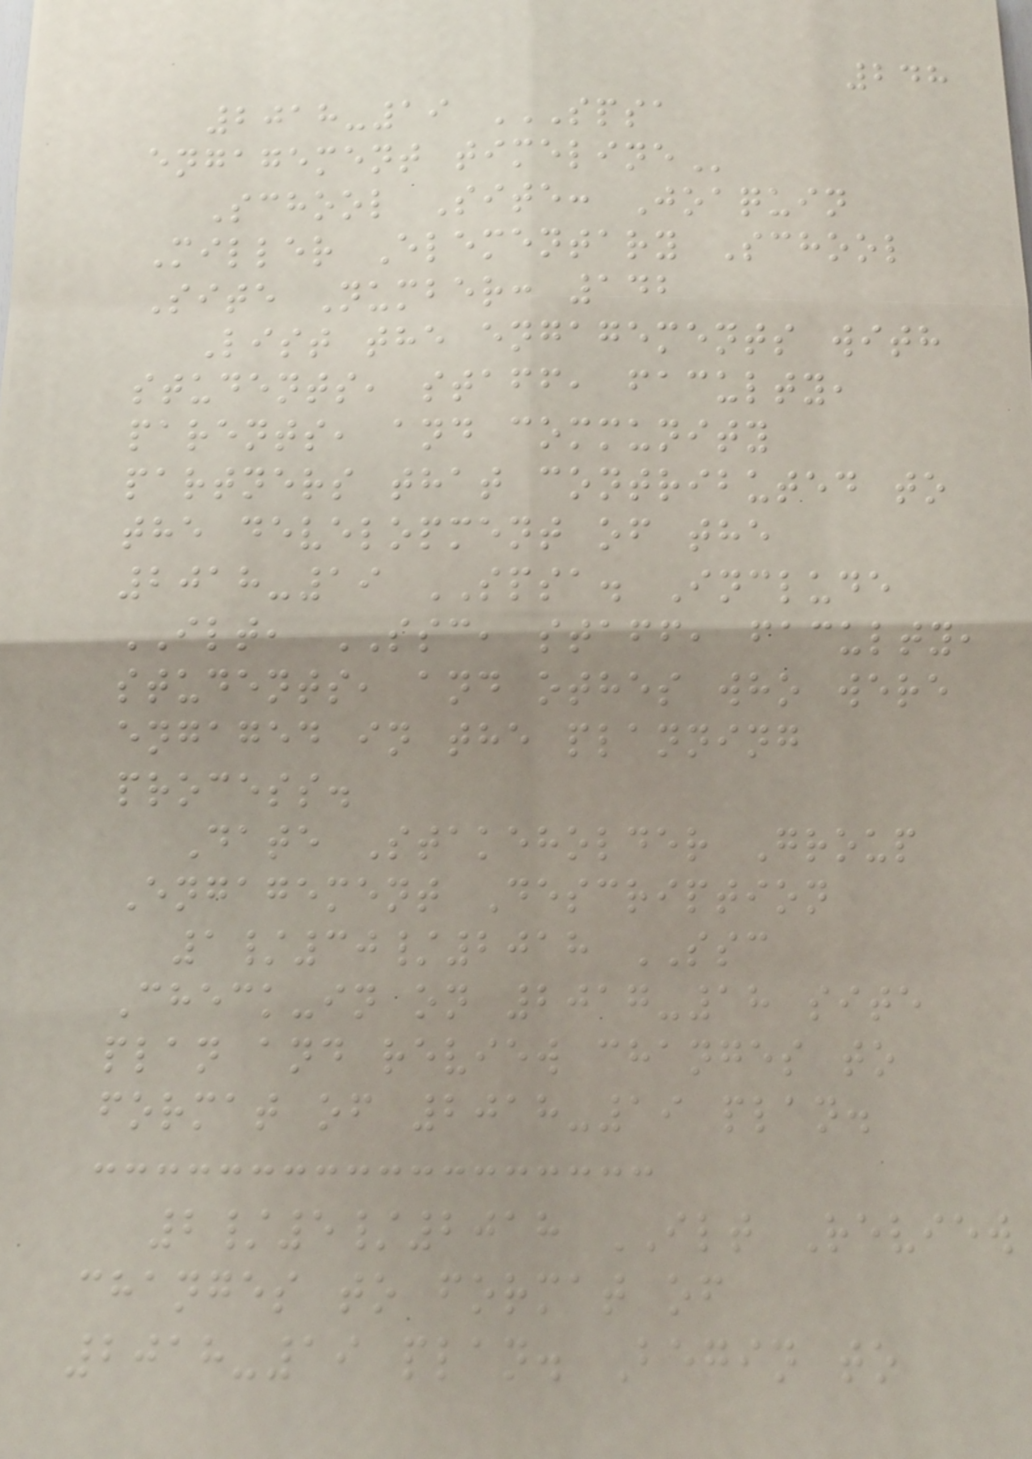248
2018-19 SPSA
ENGAGEMENT TIMELINE
School Site: Joaquin
Miller Elementary School
Site Number: 142
List the engagements with
students, staff, faculty,
parents, and community
partners that contributed to
the development of the
2018-19 SPSA. Include
ILT, SSC, staff, faculty,
students, and othes who were
engaged in the planning
process.
Date Stakeholder Group
Engagement Description
1/30/2018 SSC
Check-in on 2017-18 site
plan and review changes to
format of 2018-19 plan.
2/5/2018 ILT Review
changes to format of
2018-19 plan. Begin to
